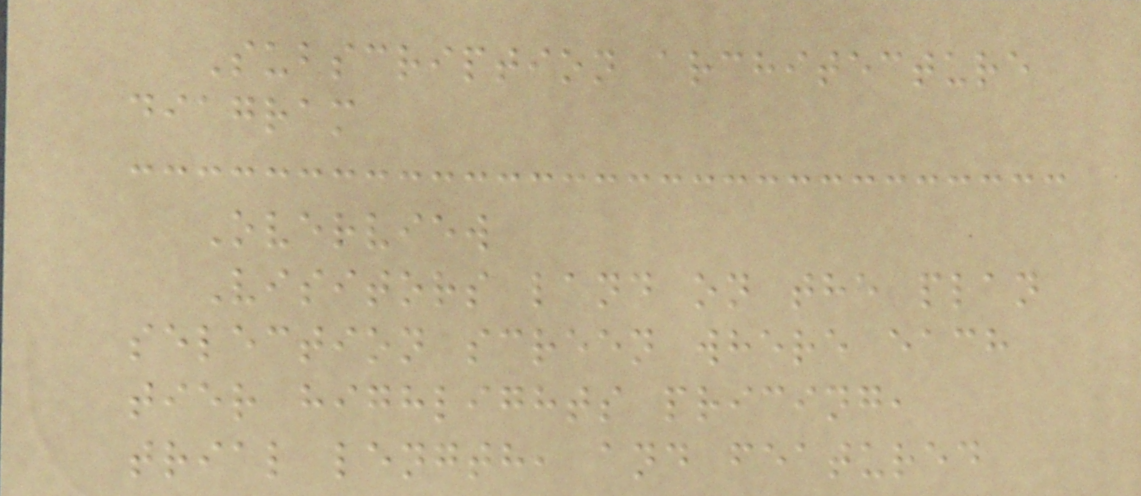Subscription architecture
diagram
Overview
Visitors land on the plan
selection screen where each
tier highlights pricing,
trial length, and featured
